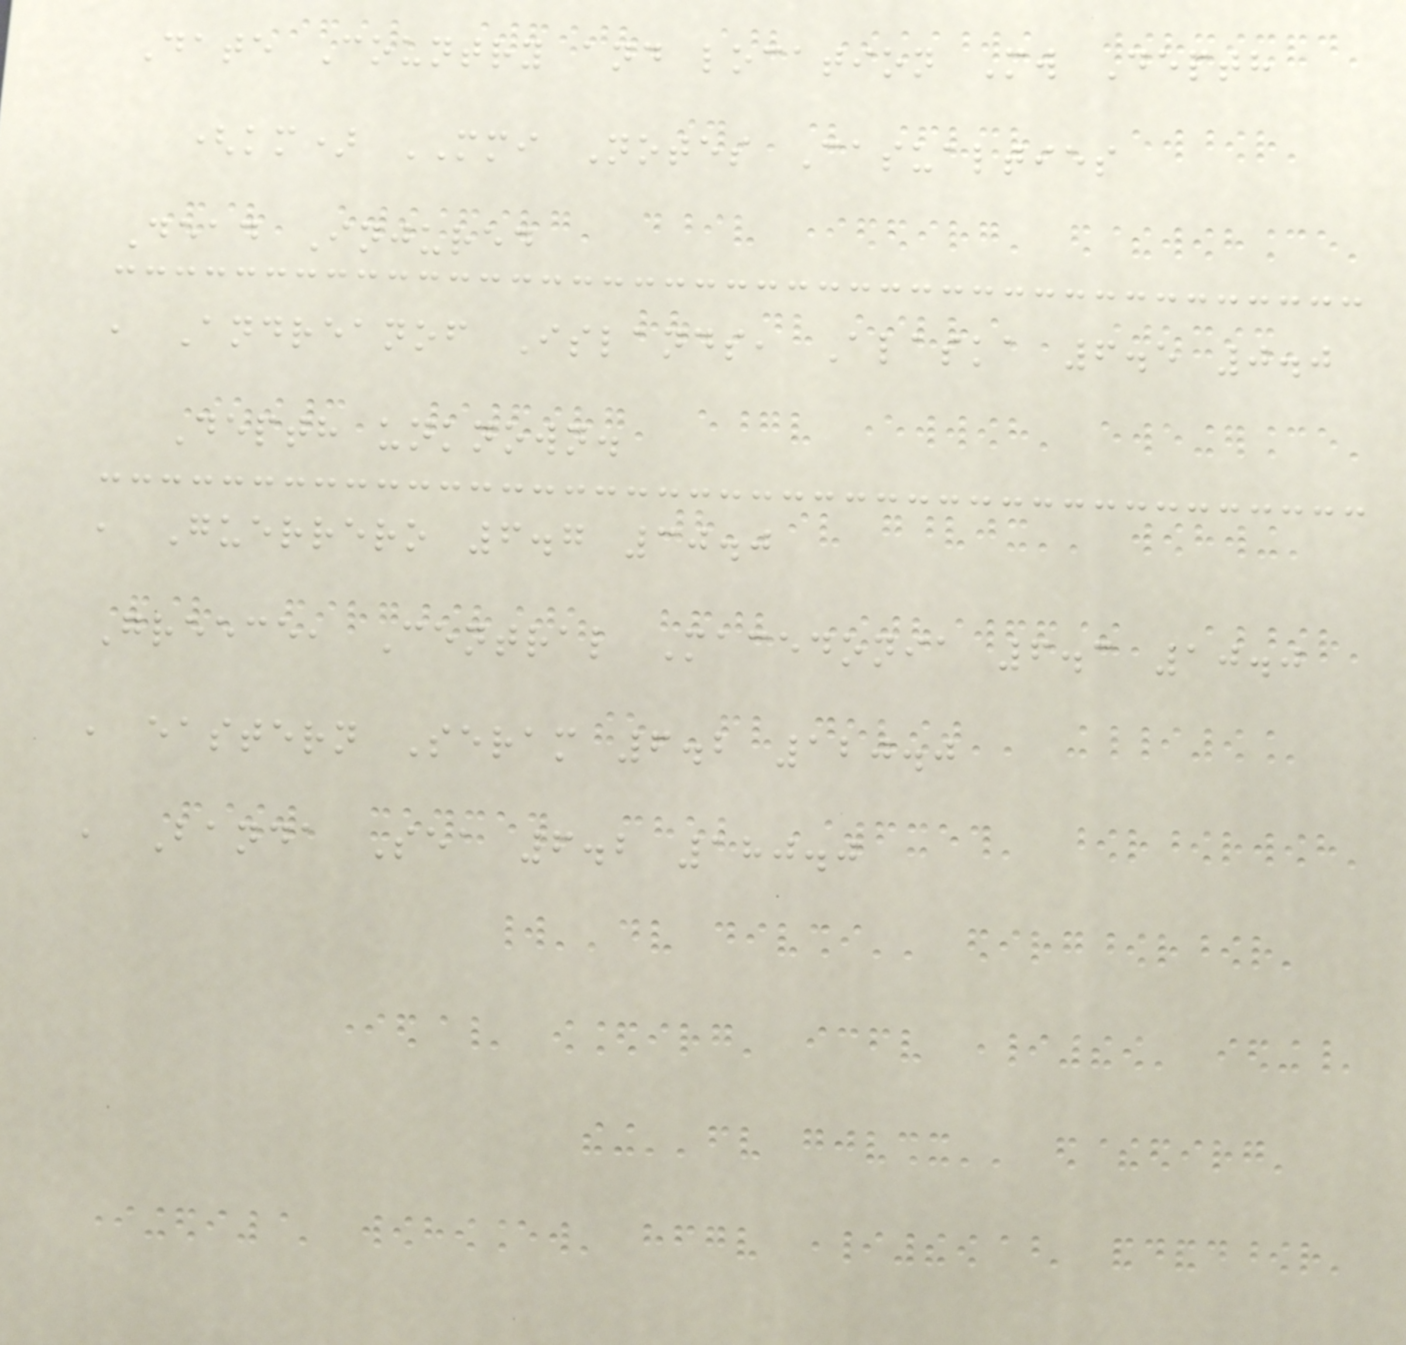Date Country and location Mw Depth
(km) MMI Notes Casualties
Dead Injured
, Andreanof Islands, Alaska 6.5 0.0
Depth unknown.
, Guerrero 6.7 30.0
Greece, Central Macedonia 6.3 10.0
, eastern Seram 6.2 120.0
, Banda Sea 6.2 180.0
